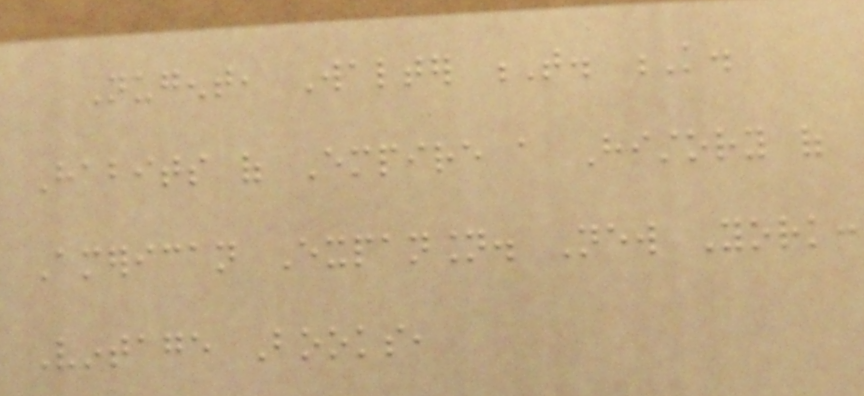Nugent, Walter T. K.
Habits of Empire a History of
American Expansion. New York:
Vintage Books,
